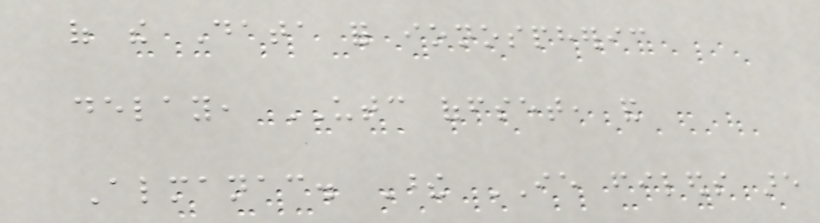of the Data for ionospheric
delay, UTC offset, and
Almanac. These IE fileds are
